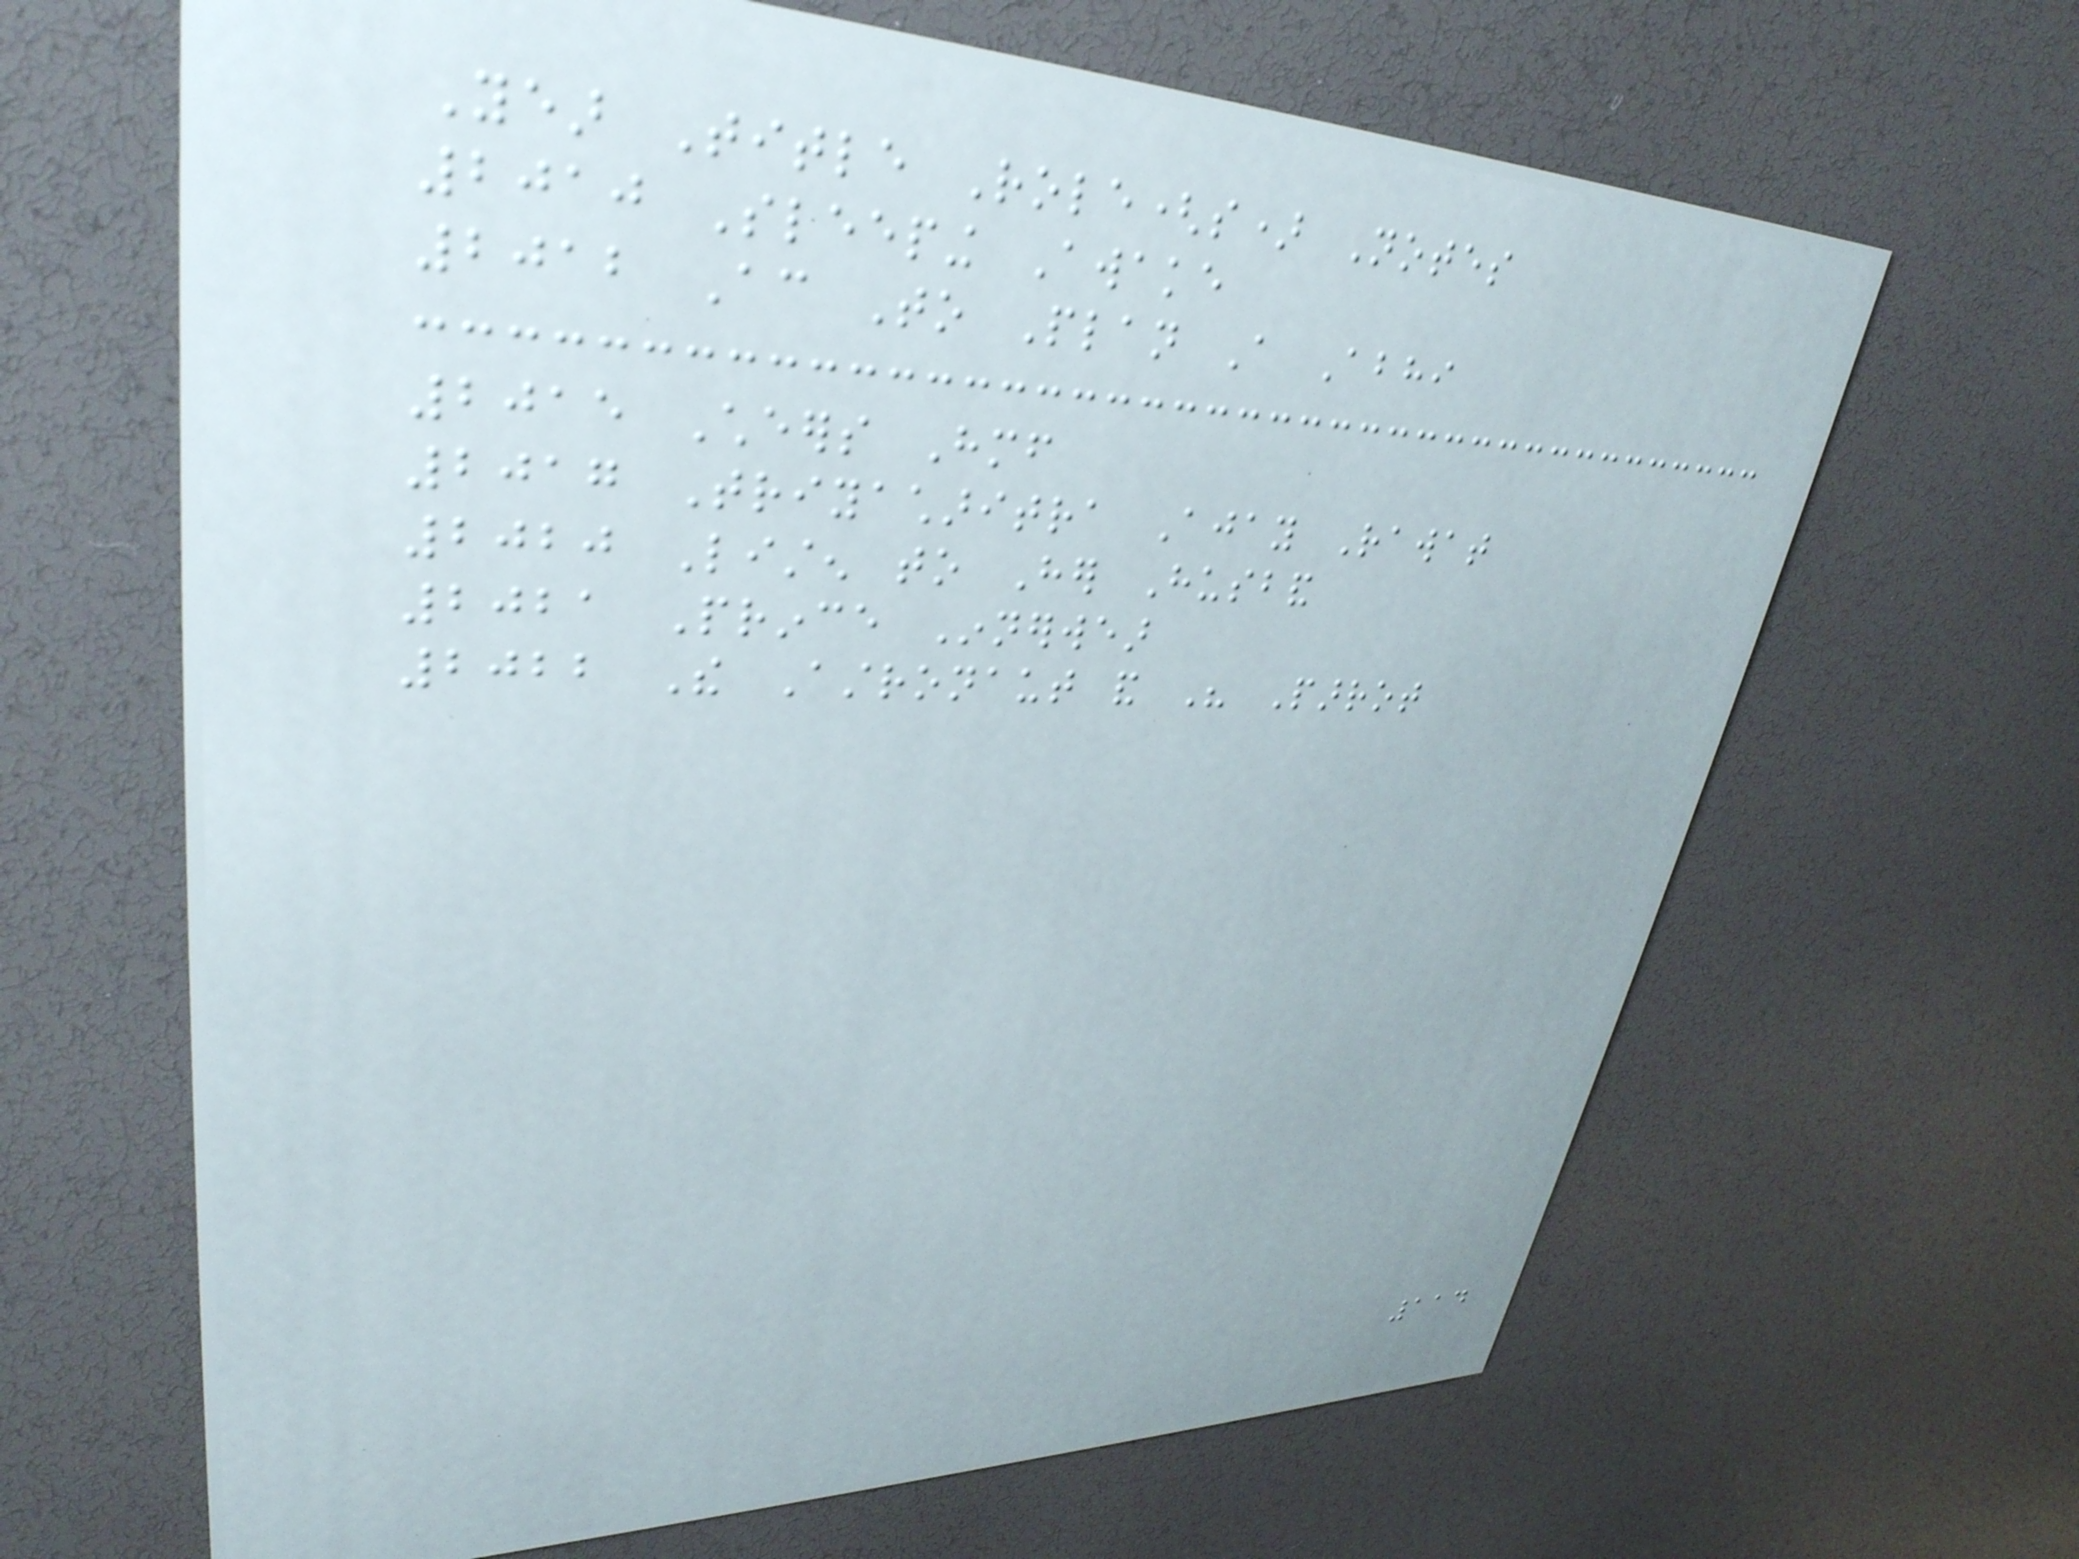Year Title Role(s) Notes
2010 Sleeping Awake
2012 According To Plan A Abhi
2015 Cheers Himself
2017 Triyacharitra Ajay Rawat
2020 Listen to Her Husband
2021 Prince Innerwear
2022 The Astronaut and His Parrot
114
